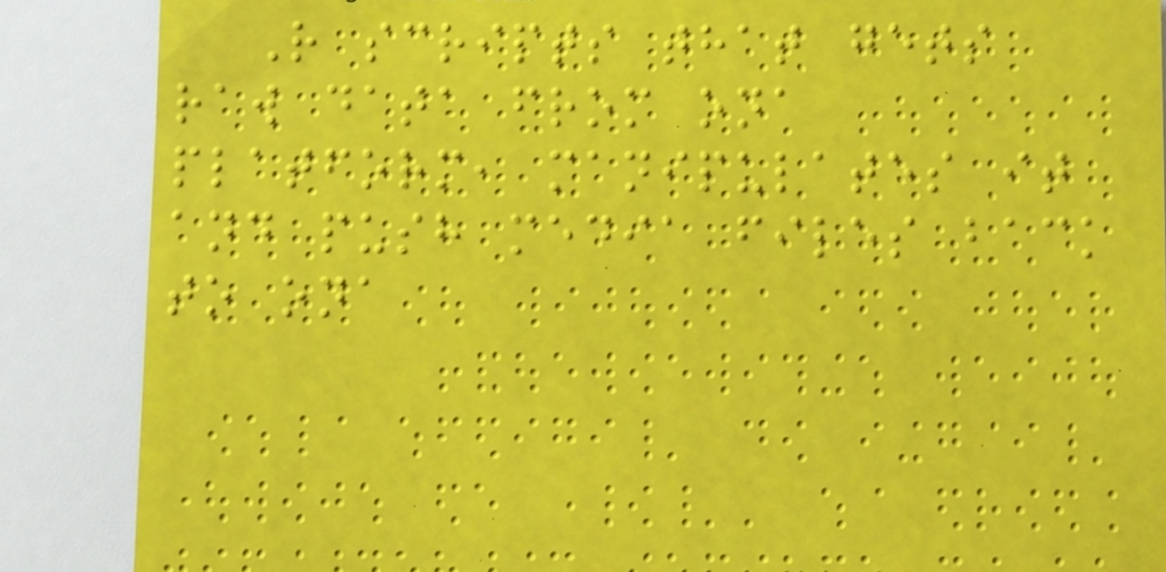R scripts that gets
raw data from ona
platform, manipulates it
and push media files back
to ona
